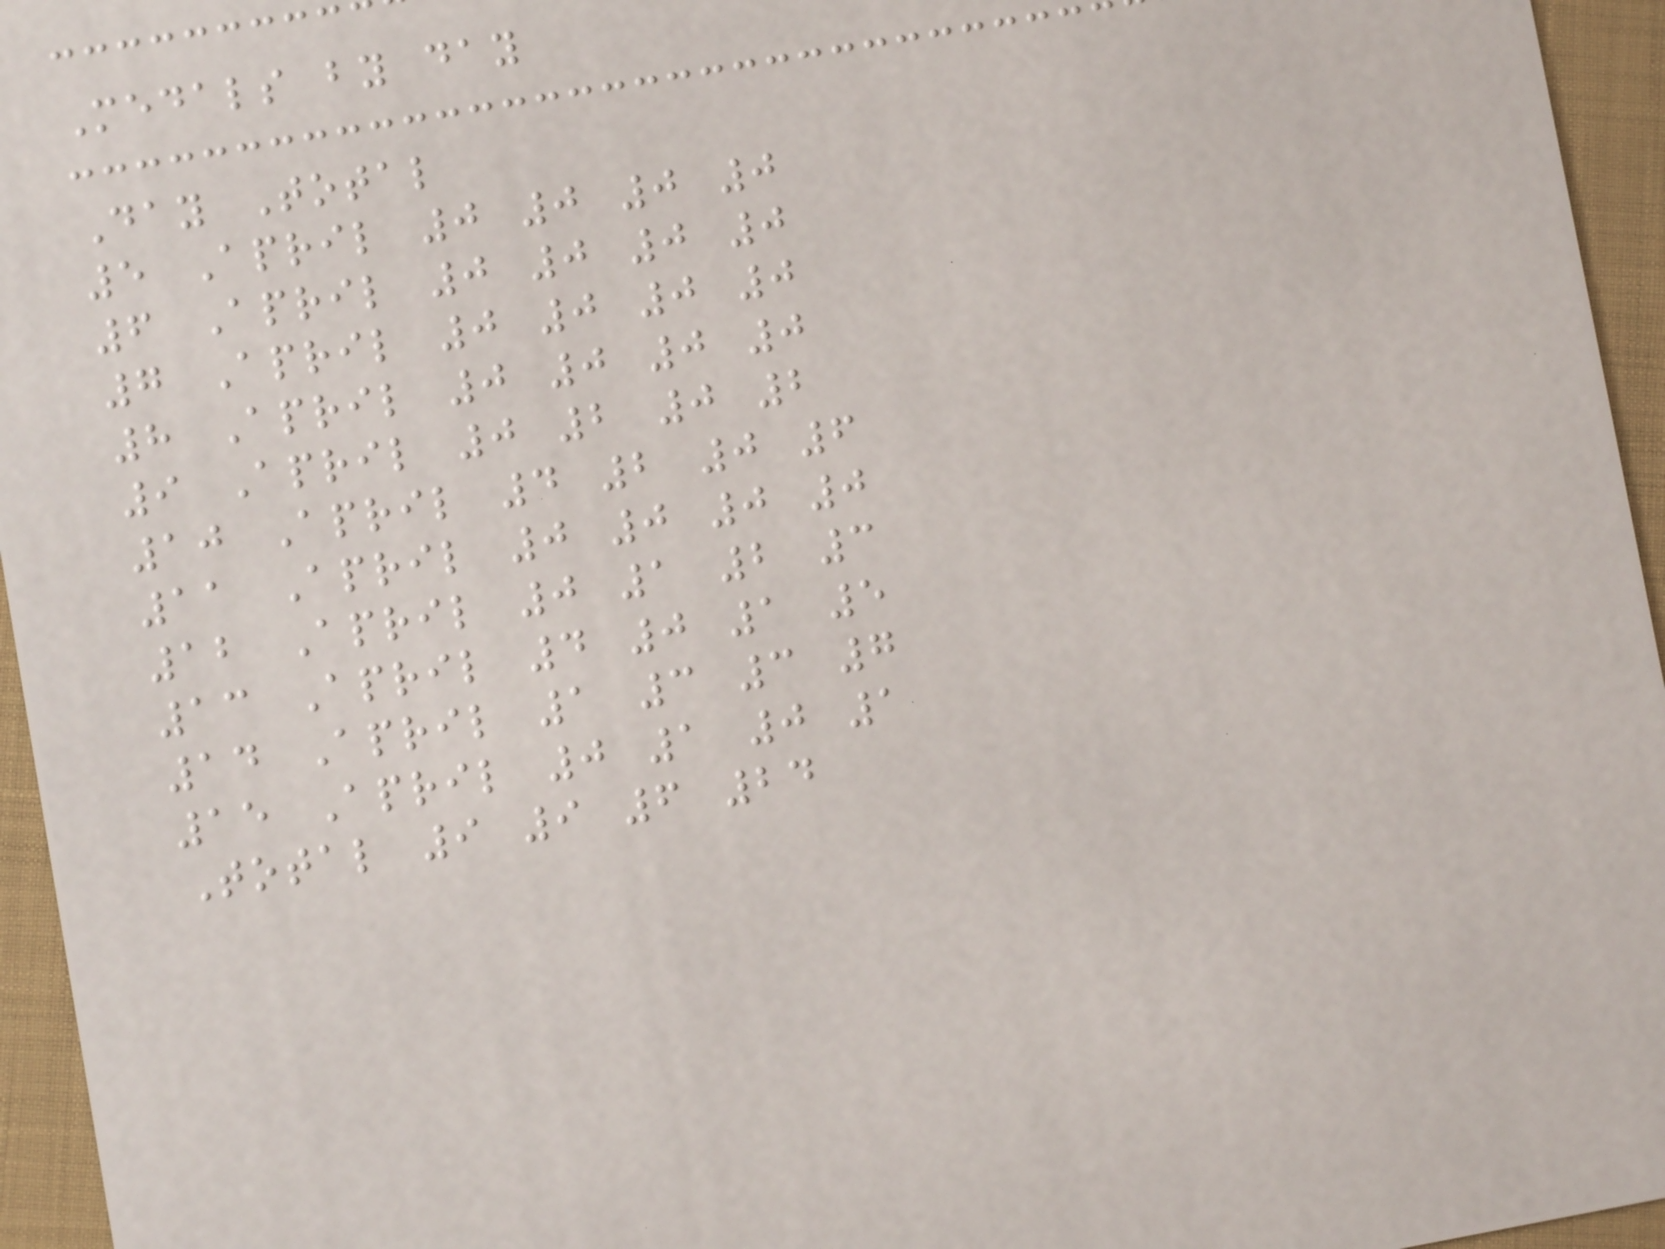Medals by day
Day Total
5 April 0 0 0 0
6 April 0 0 0 0
7 April 0 0 0 0
8 April 0 0 0 0
9 April 0 2 0 2
10 April 4 2 0 6
11 April 0 0 0 0
12 April 0 1 2 3
13 April 4 0 1 5
14 April 1 3 3 7
15 April 0 1 0 1
Total 9 9 6 24
